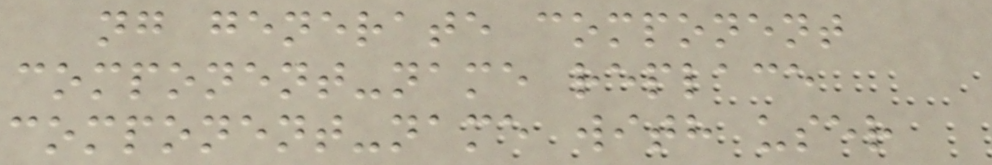ng generate component
component-name replace
component-name with user
